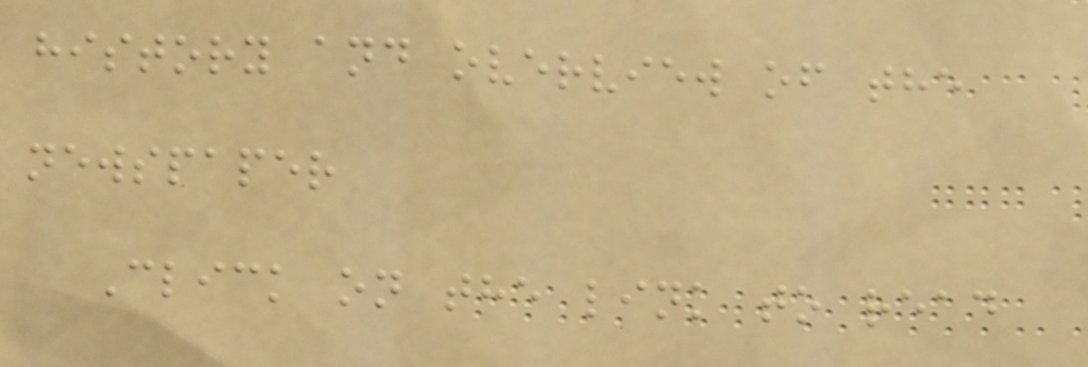history and overview of the
newspaper
Click on the link to read
